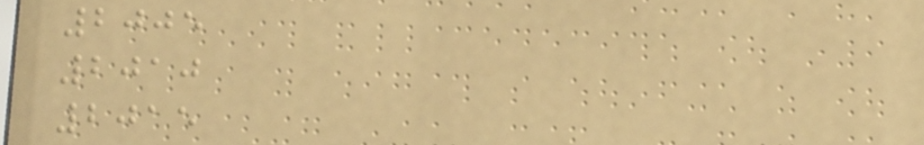2005
2010
2015
